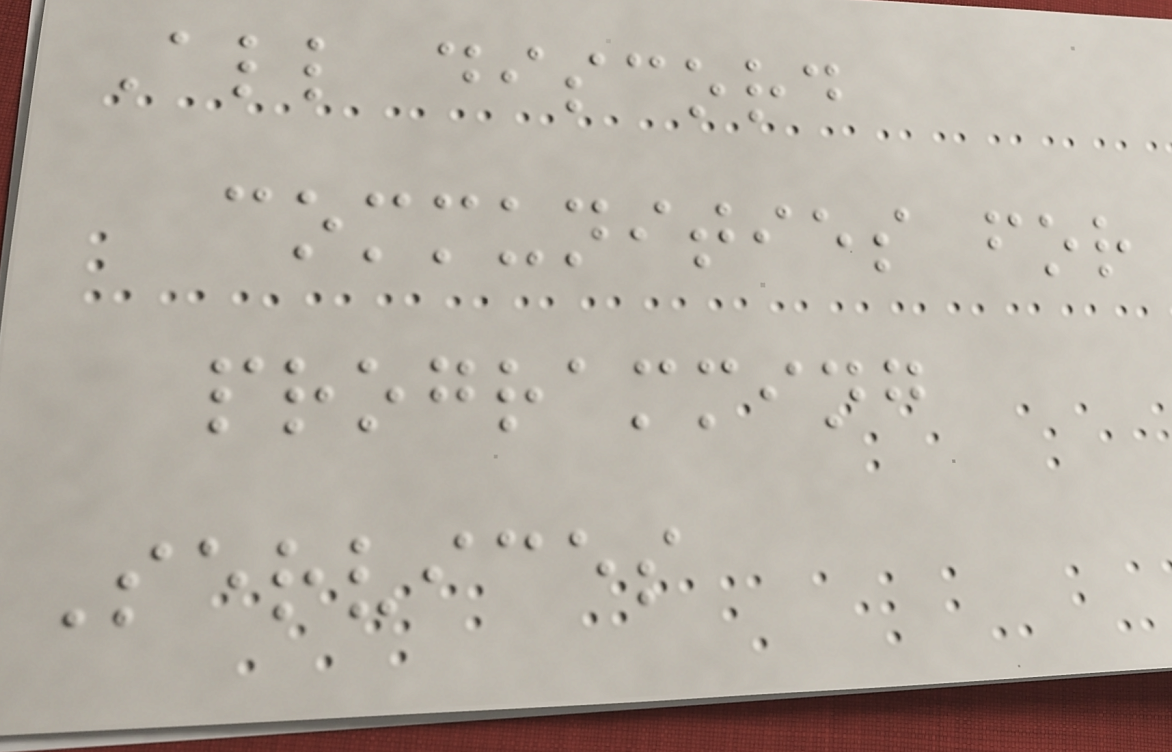All discord
communities for
programming
Services
